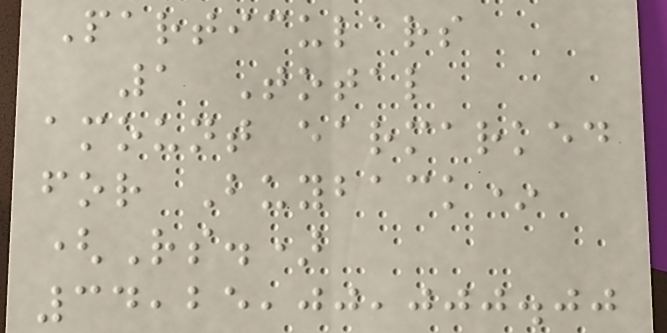Particulars
1 Total
amount earmarked
for Buyback*
(Rs.)
34,25,00,000.00
